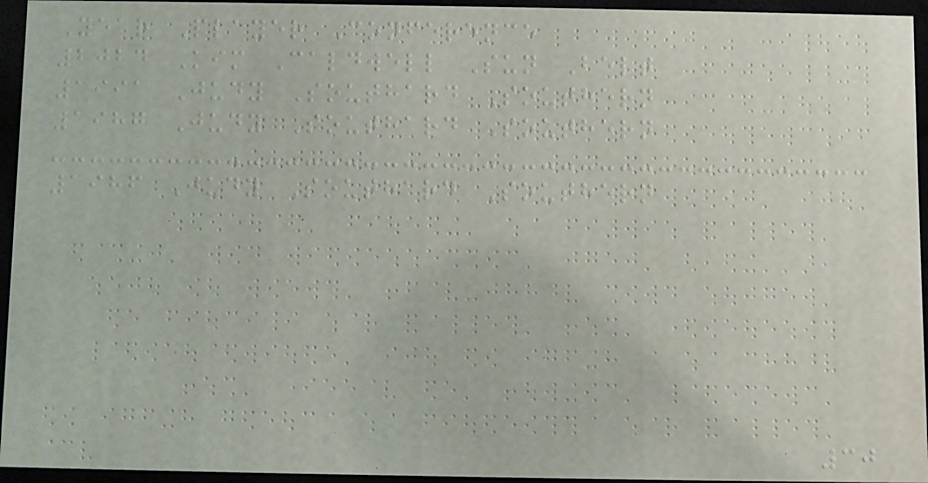Year Player Conference
2024 Kim Caldwell Sun Belt
1991 Judy Southard Southern
1987 Judy Southard Southern
1986 Judy Southard Southern
30
